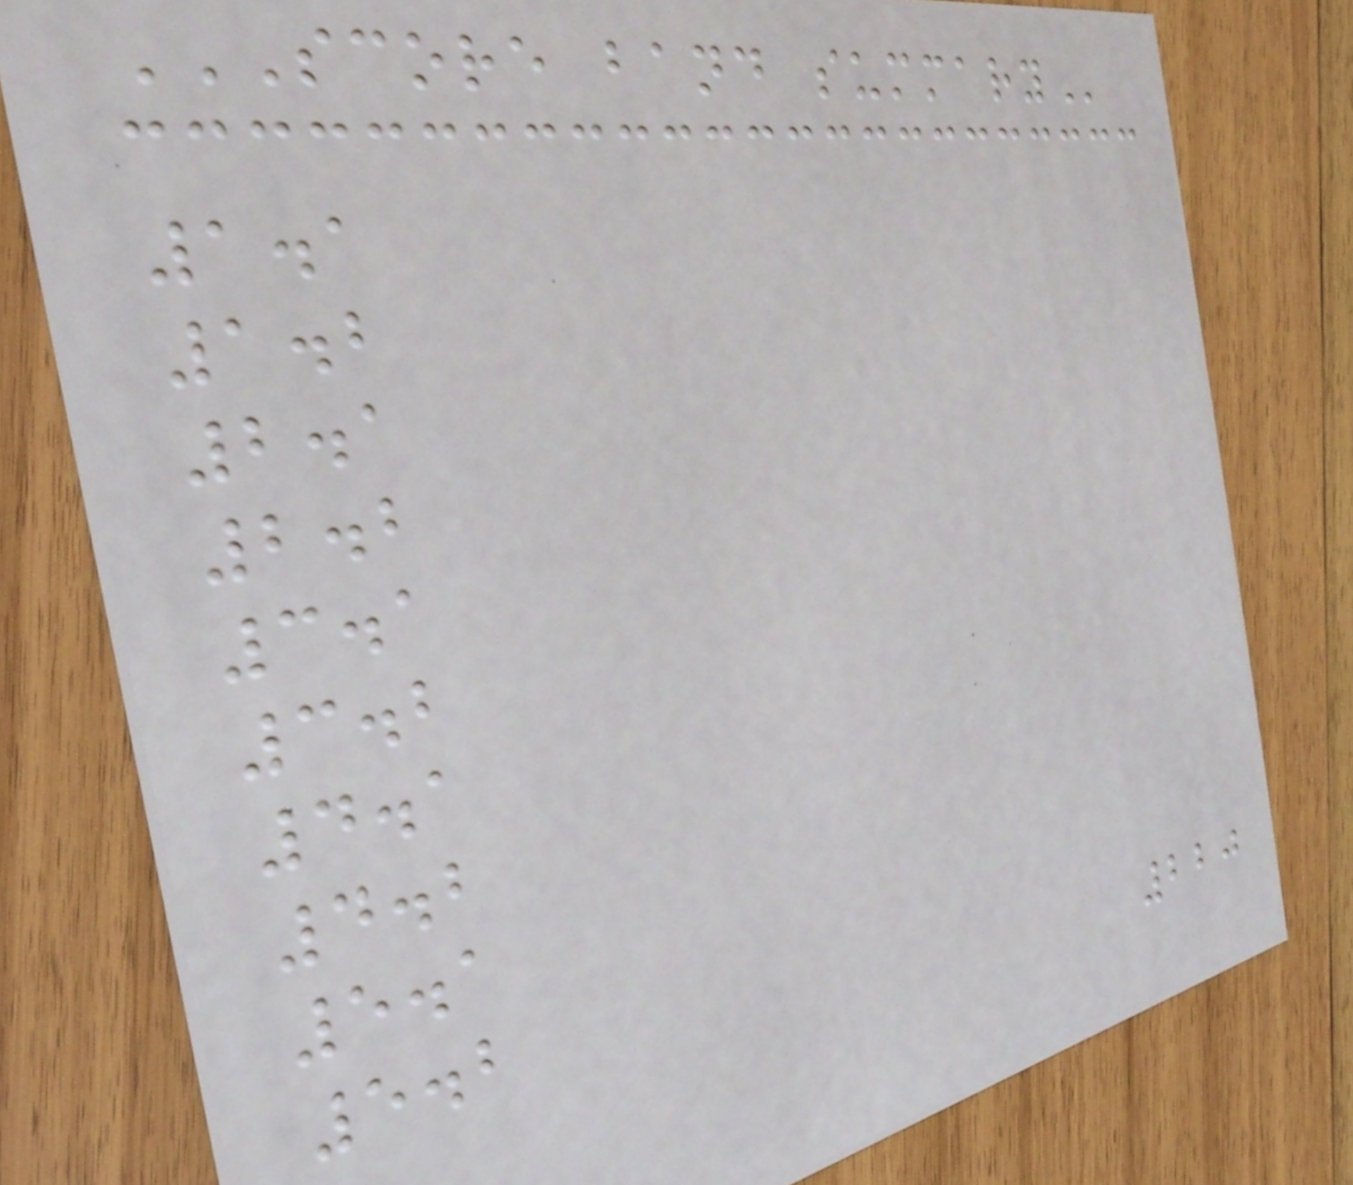SCORE BAND SUMMARY
1.1
1.2
2.1
2.2
3.1
3.2
4.1
4.2
5.1
5.2
220
